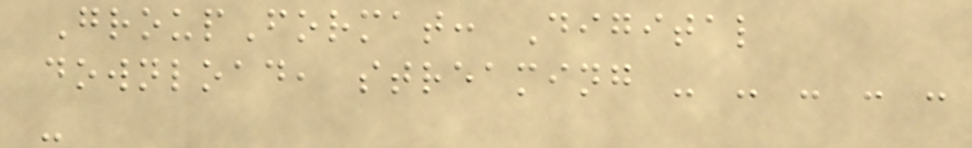GroupFormat: Digital
download, streaming - - - - -
-
